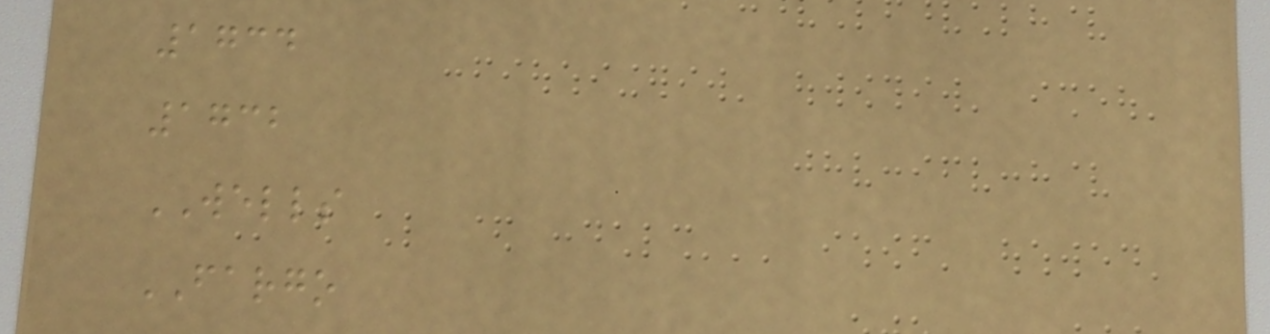1734
1732
WELLS
FARGO
